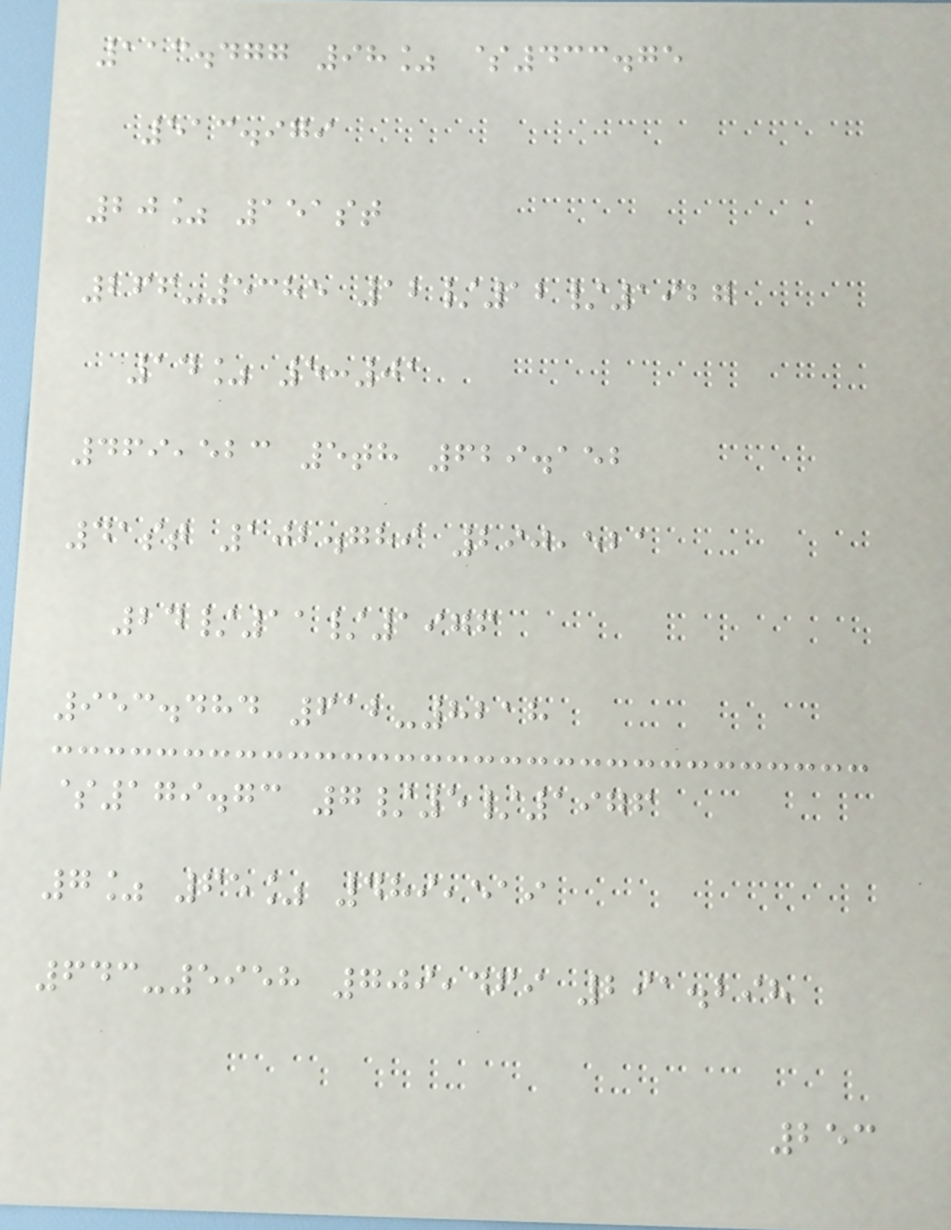113.477 98% $433.75
513.979
20% 151st
266-5385 12/12/1927
14% 5:01
469,523 5th 629.152
41st 102.789 290,521
24/11/1976
953.484 612-8218
$179.73 7/5/1976
7% 65% 489,519
643-5958 709,469 291.298
253
